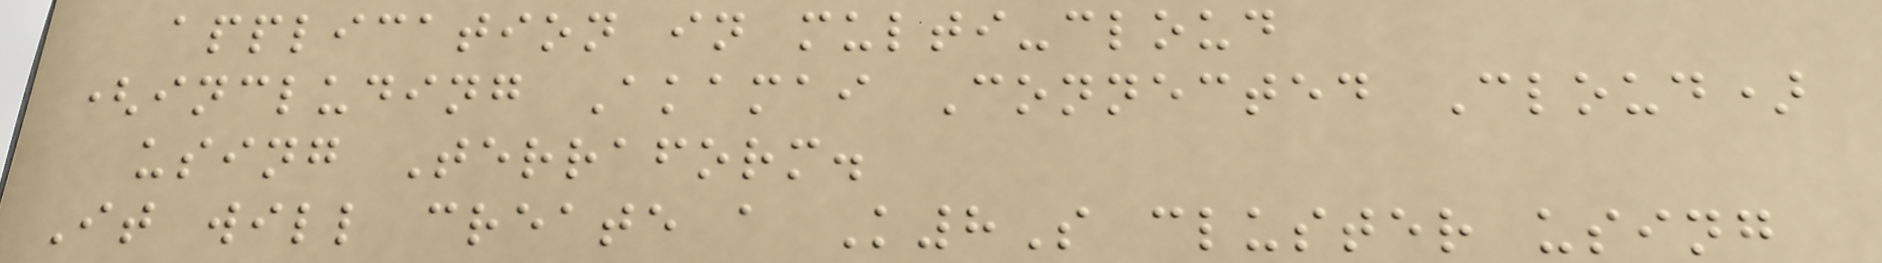application in multi-cloud
(including Akamai Connected Cloud)
using Terraform.
It will create a K8S cluster using
